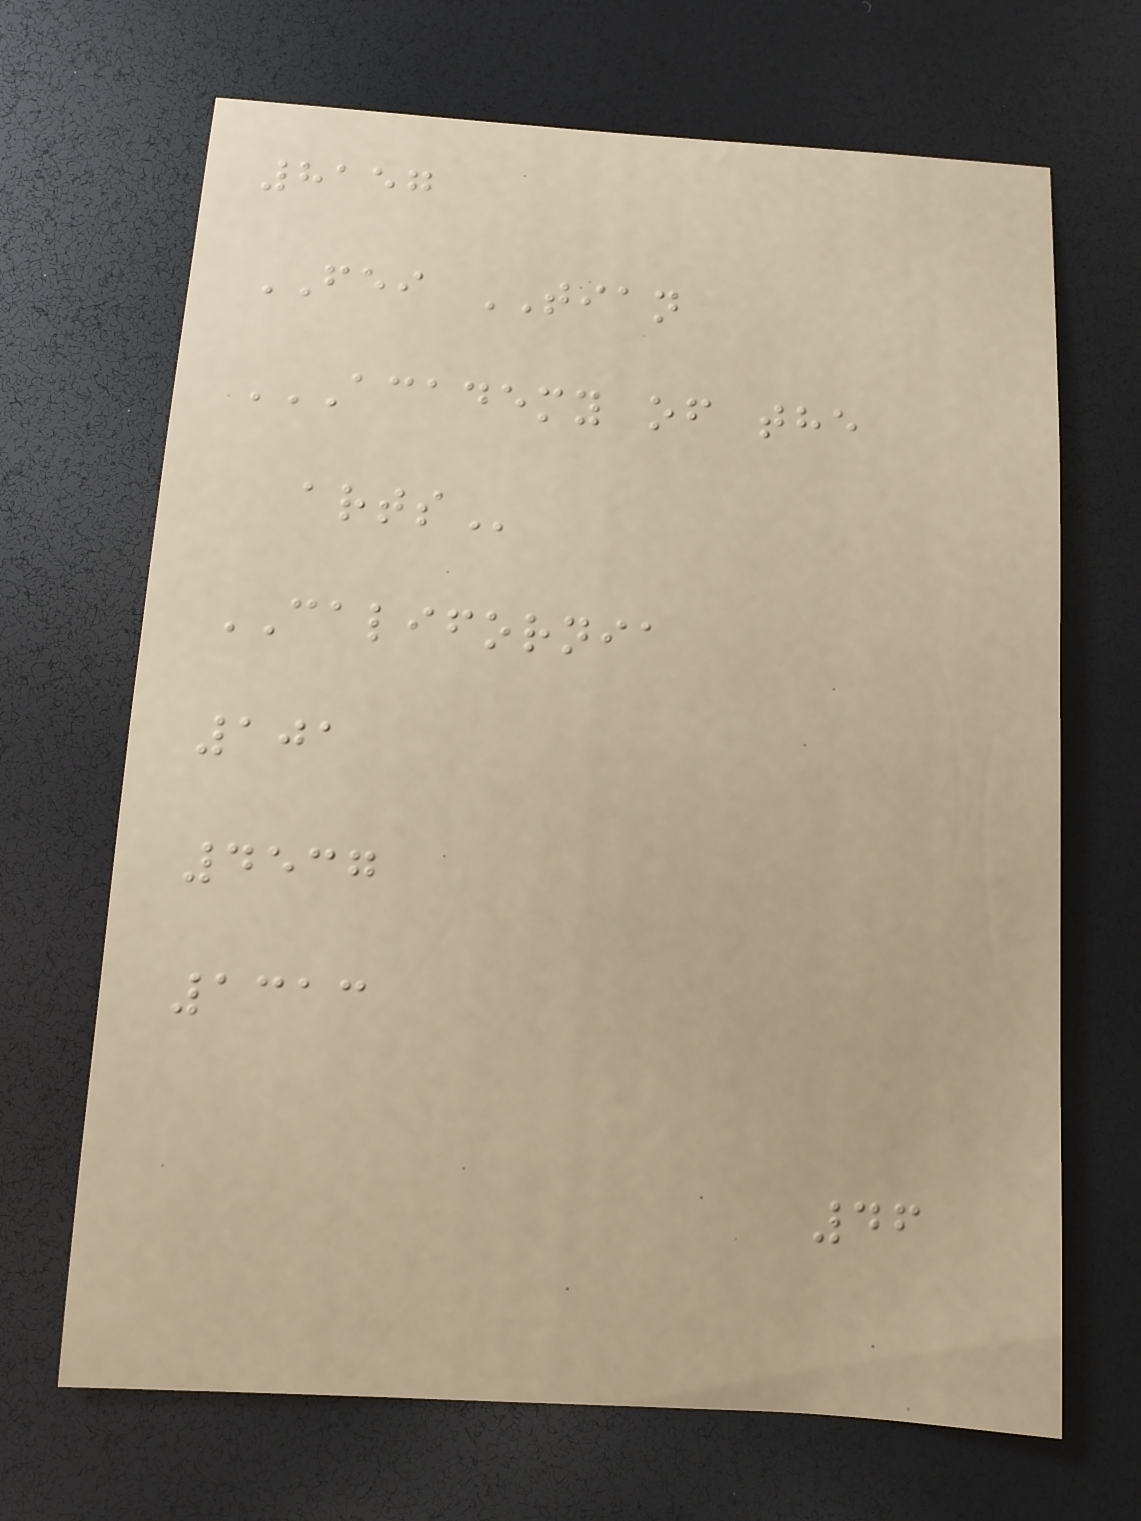8157
FEI TIAN
ACADEMY OF THE
ARTS
CALIFORNIA
101
4537
1313
46
